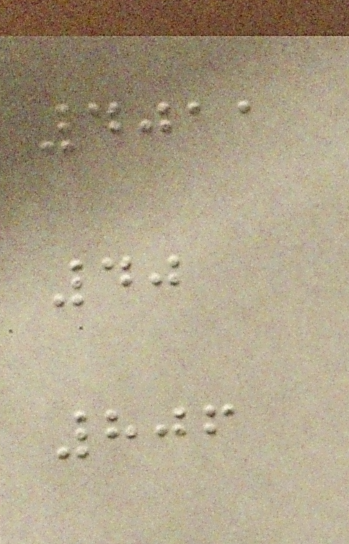4011
40
806
